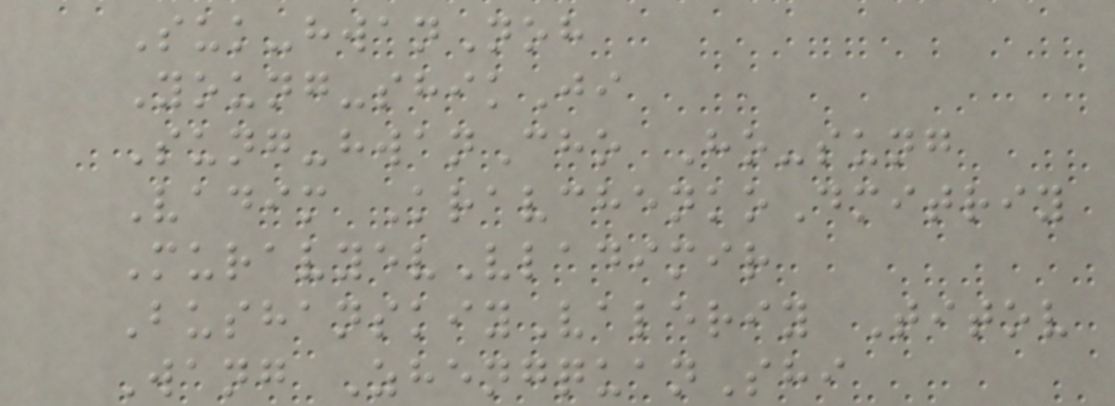Suk-hwanNoh
Young-shikJi
Sung-hwanCho Ho-sung
Vadim KravchenkoDmitriy
MuravyevVladimir
BushanskiyValeriy Titov
Wang ZhengquanShi
